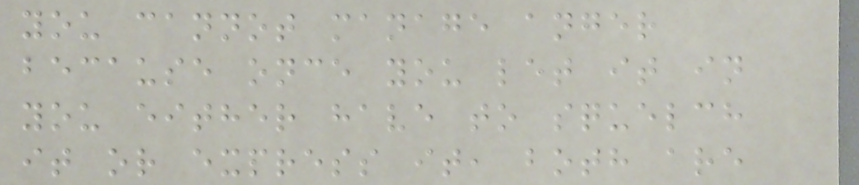you cannot manage anger
because once you let it in
you either have to squelch
it or express it, both are
